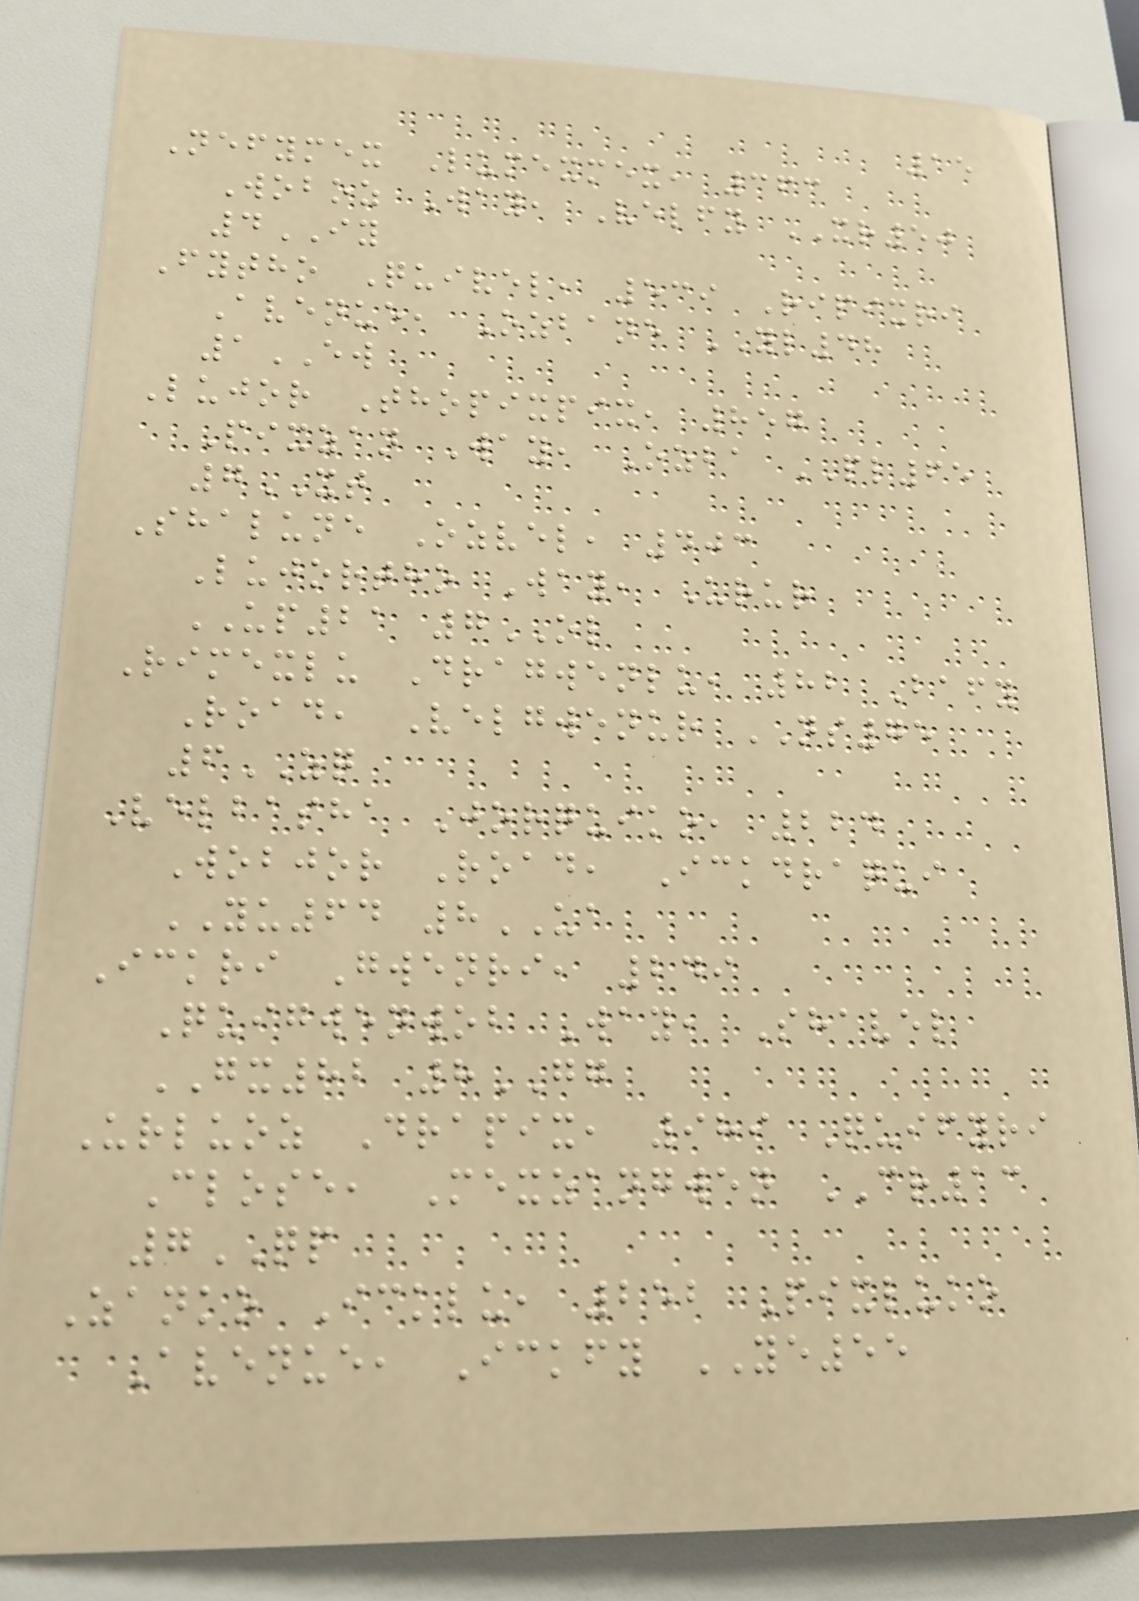15
Nefymex Lumexmex, 363
Woboz Way, Velfy XR50
4IY
Fytho Quivel, 539 Ripixri
Avenue, Ozbane YL48
1EW
Lujor Thopixpix, 857
Pixzan Way, Ozba PL65
7XT
Shalune Ozvel, 403
Lujortho Way, Urur
UP21 7OL
Rimexlu Dragwenlu, 82 Bafy
Road, Velgwenur NS75
6ZQ
Velbasha Jorquiko, 224
Wobjor Road, Ickdraqui
YU64 8UA
Ickri Gwenri, 249
Quigwenwob Way, Shavel
GX82 8GG
Urluoz Drapix, 989 Quifyri
Close, Mexzangwen CR13
7QP
Zanko Icklu, 252 Pixluko
Avenue, Ickfy YE55
